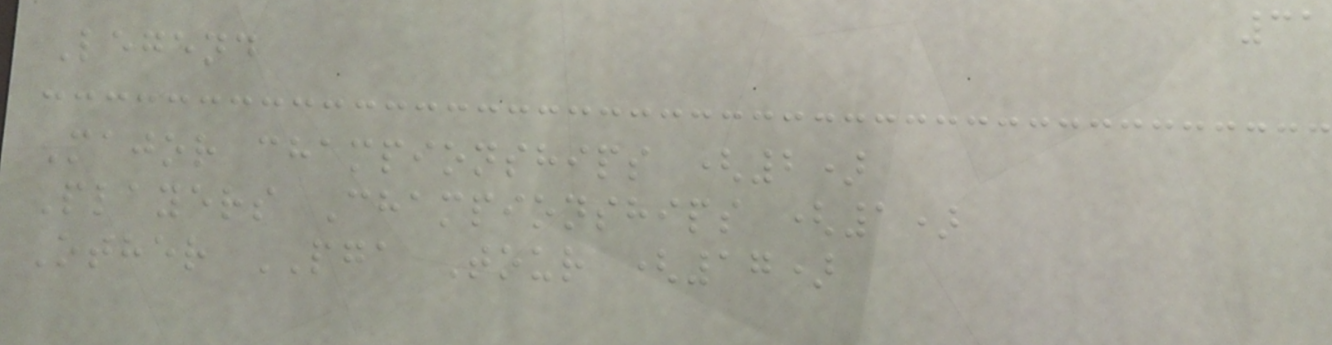31
Legend
Major championships (2)
Players Championships (1)
Other PGA Tour (17)
